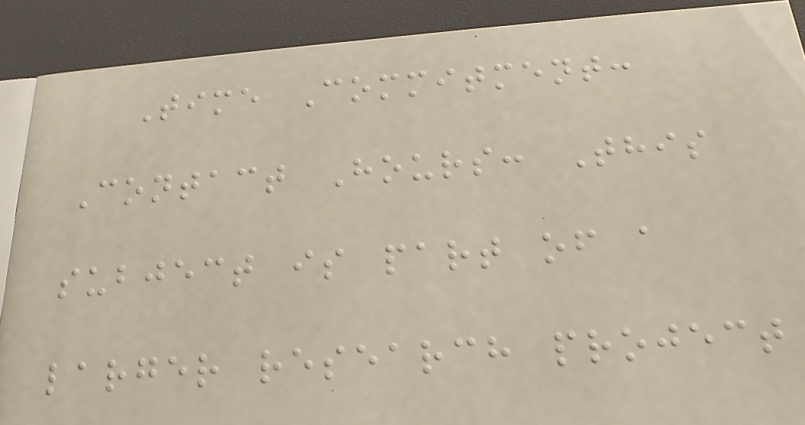Time Commitment:
Contact Hours: This
subject is part of a
larger research project
